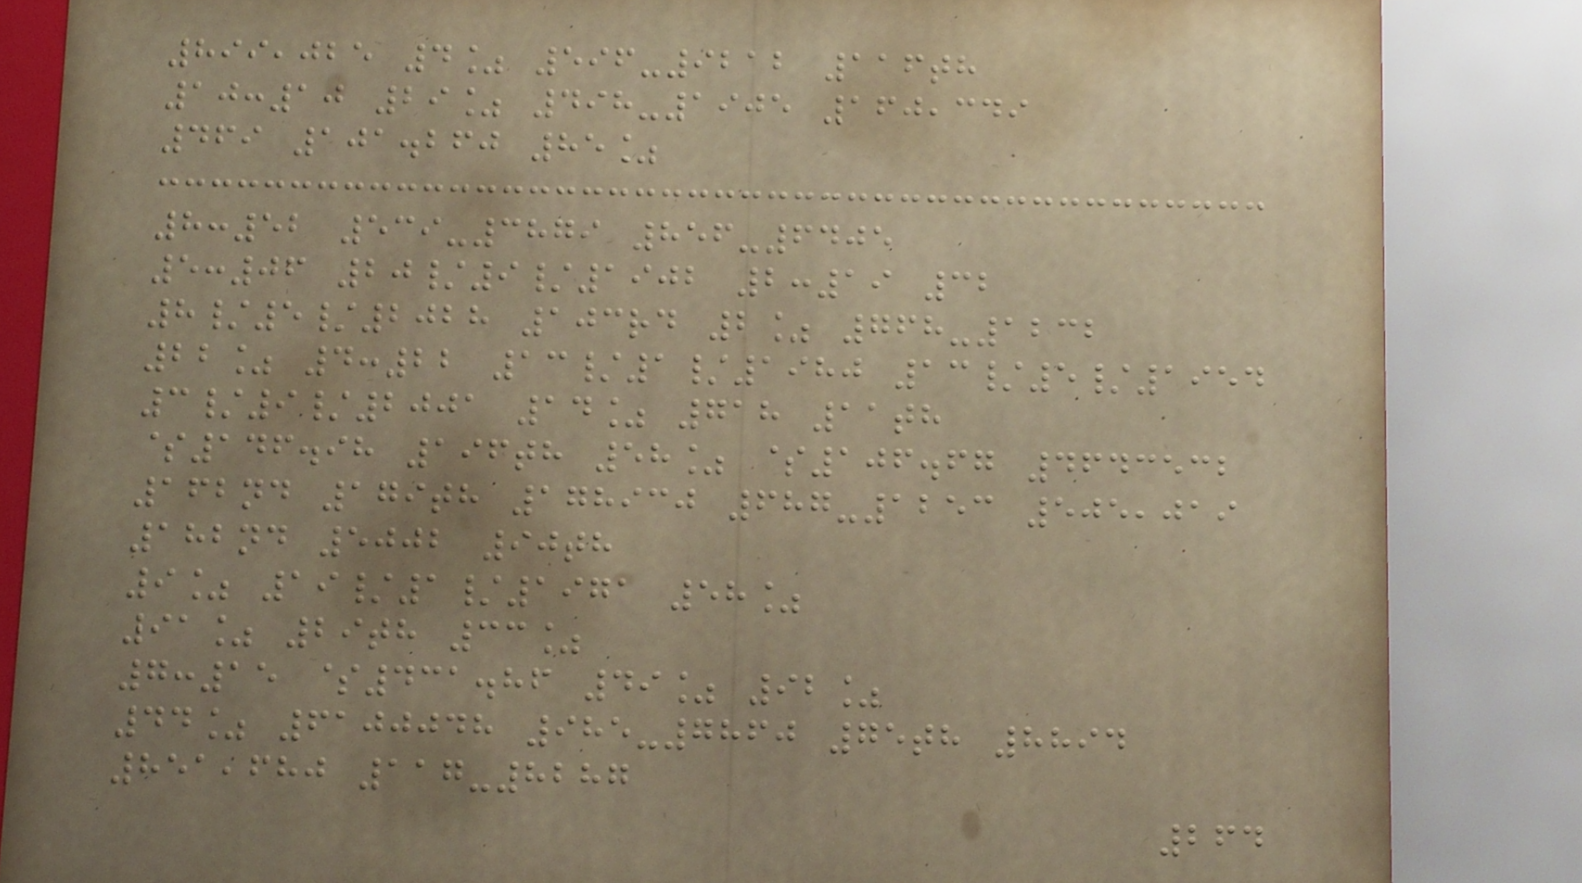899,025 4% 596-9212 116th
10:10 29% 498-1905 160,349
469 101.260 85%
8:52 539-3879 856-6405
5:06 20/9/1902 2:19 32
8/5/2028 103rd 2% 768-1232
22% 4:22 13/1/1980 13/5/1954
3/9/2001 14% 718 11th
$146.98 196th 58% $106.67 4643532
162nd 179th 178930 687-1253 505,019
182nd 5002 90th
9% 19/1/1971 58%
91% 29th 33%
7:15 $431.86 49% 92%
44% 6100048 985-7860 75th 8894
851,680 117-8287
264
